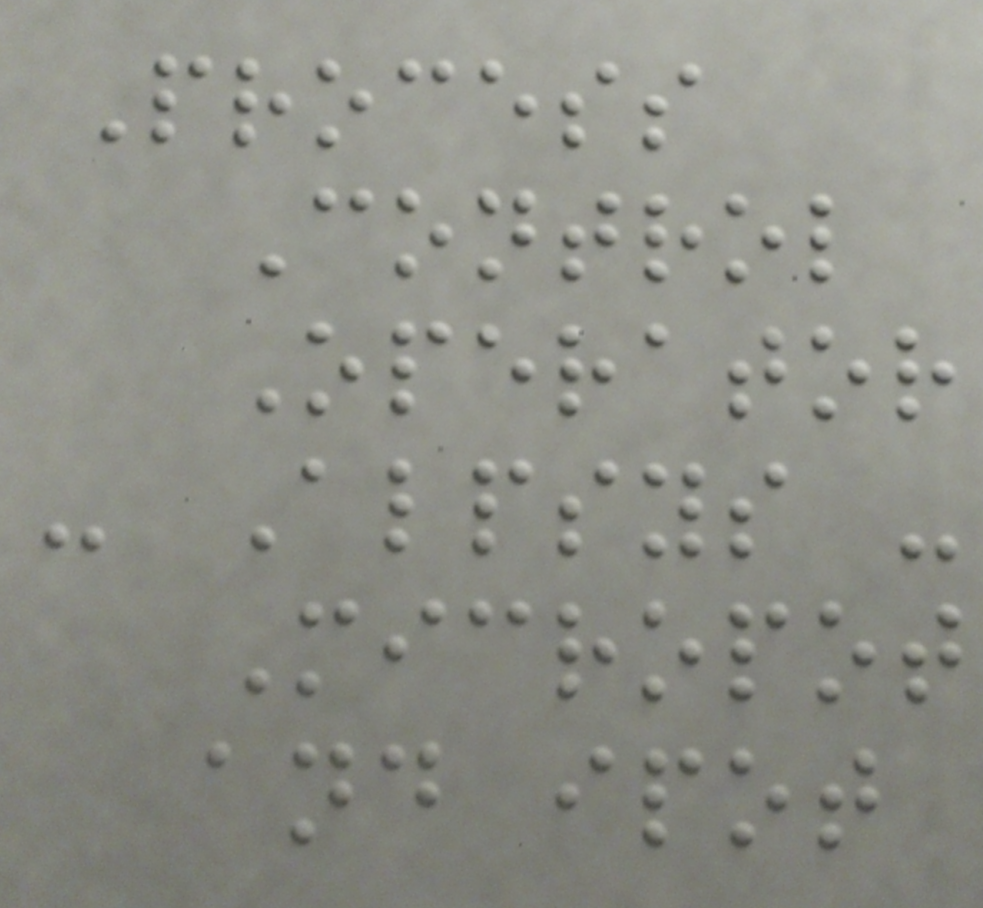Process
Control
Operator
- Alpsys -
Micropot
and ipot
